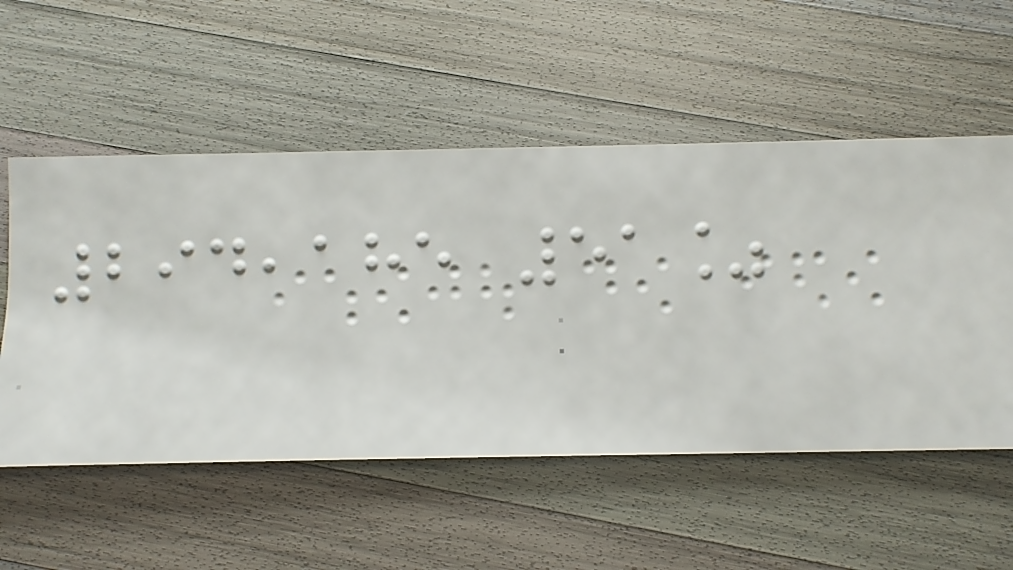294,185 51%
